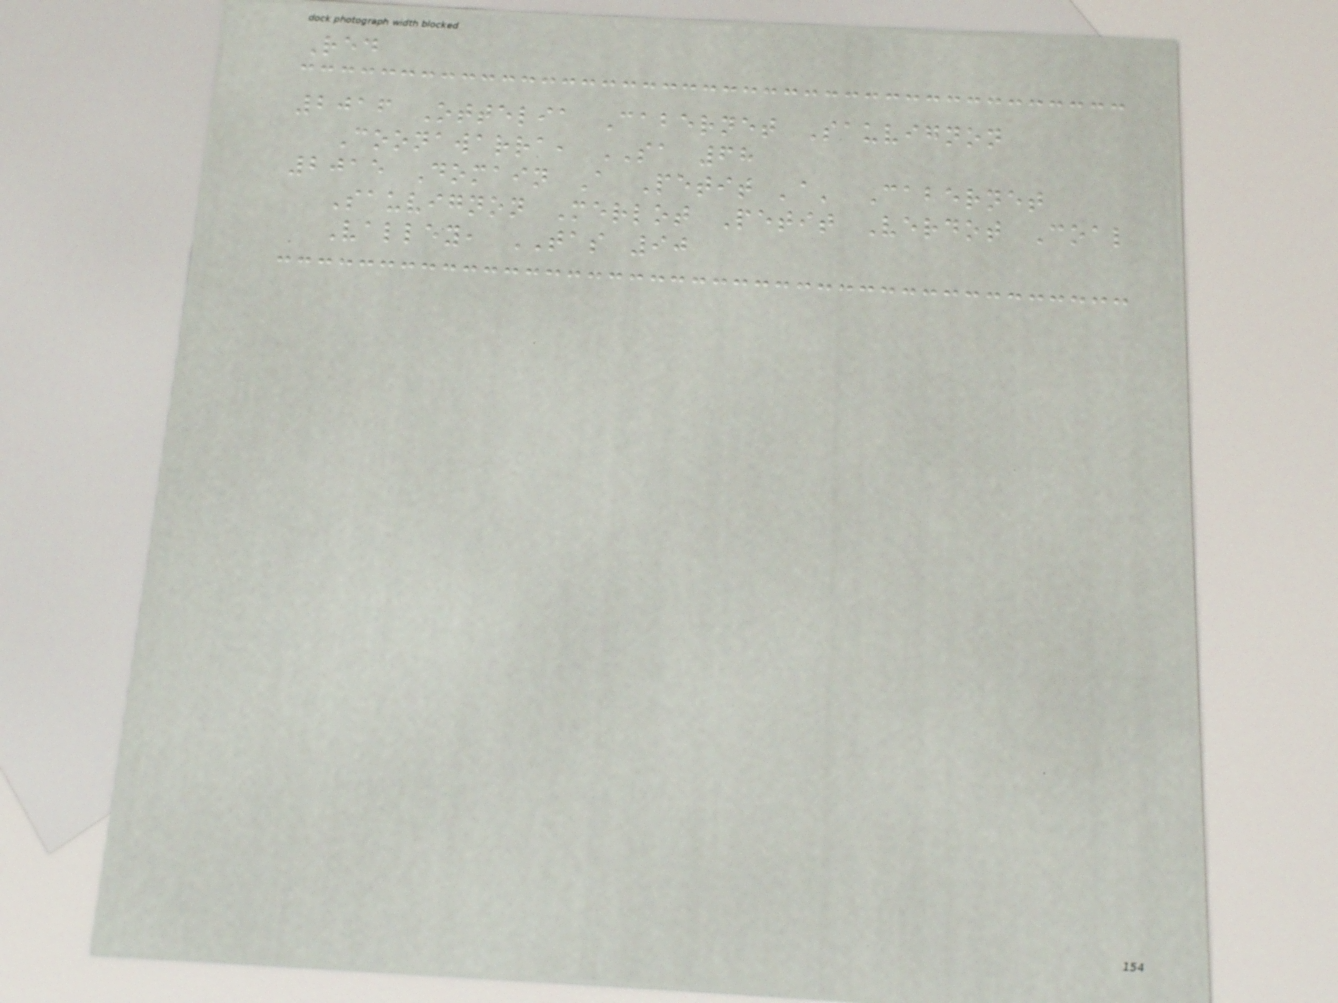Red
2016 Ottelia Cabernet Sauvignon
Coonawarra, SA 68
2015 Domain A Petit 'a' Cabernet
Sauvignon Merlot Petit Verdot Coal
Valley, TAS 90
